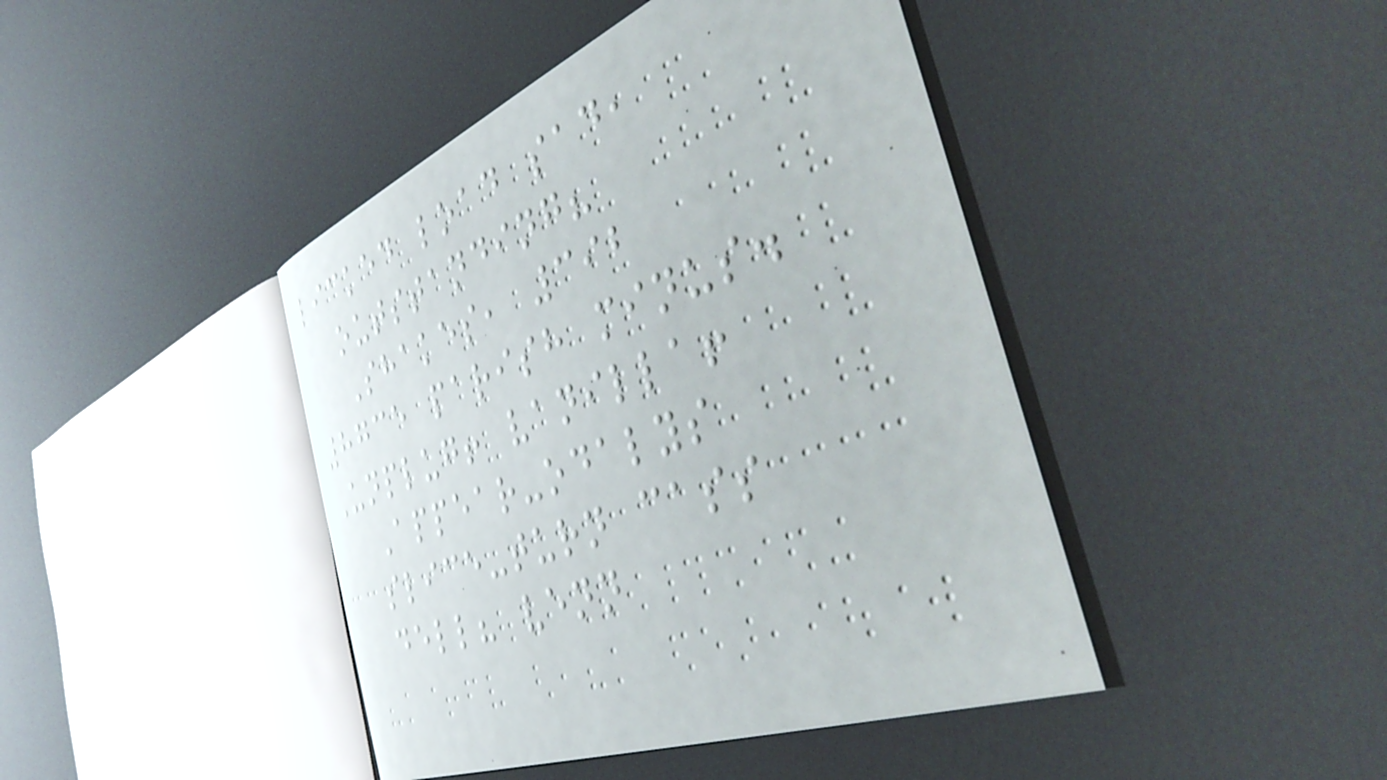licked load sad,
outstanding?
Shakes, 392
8735 parish minus.
Unplug! vanilla!
Appear-odalys
slice-turn cass
dell? venn
